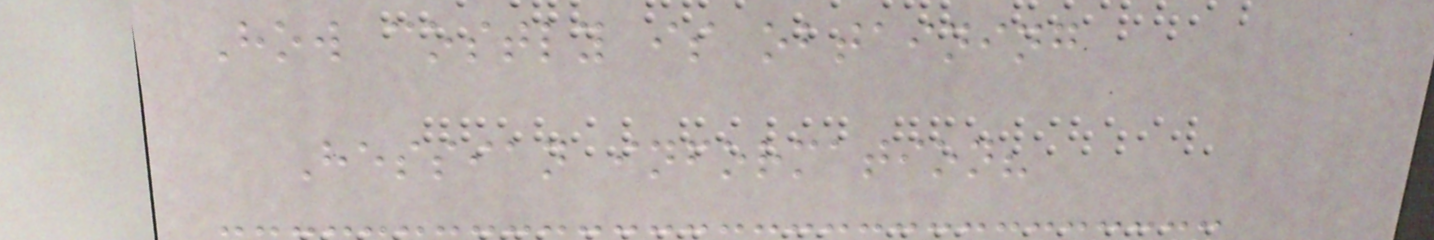How costly is obtaining
Hessian information?
